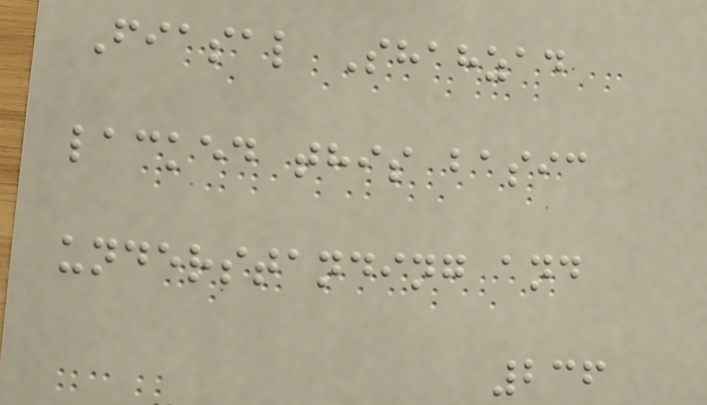Fiasal Shahzad
lacked this basic
understanding and
236
